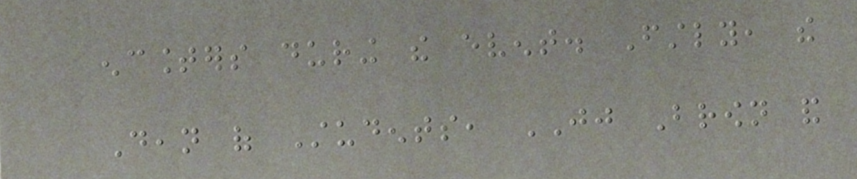encounters during the event. Firstly, the
Dean of Students, JJ Brown and
